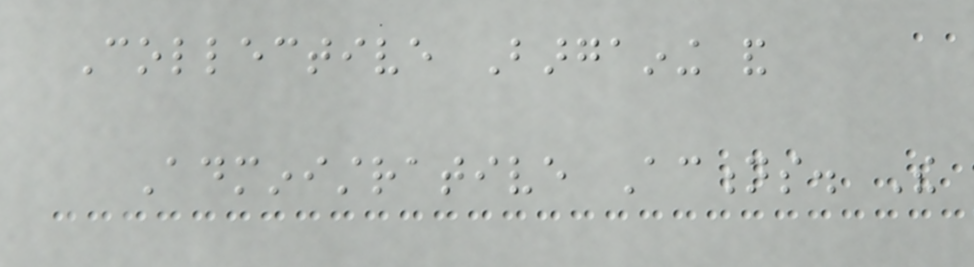Collective Bargaining and
Administrative Actions. The
